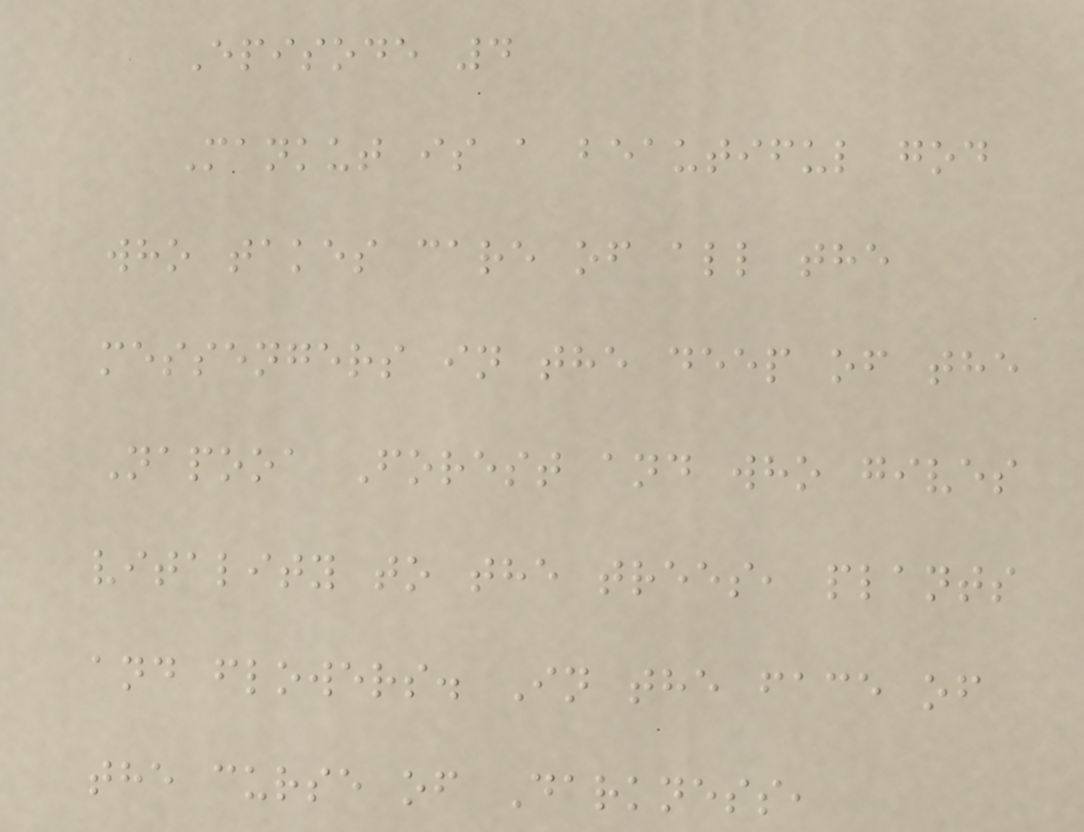Episode 4
Mankut is a beautiful god
who takes care of all the
messengers in the deep of the
Napooa Forest and who gives
vitality to the trees, plants
and flowers. In the face of
the curse of Darkness,
